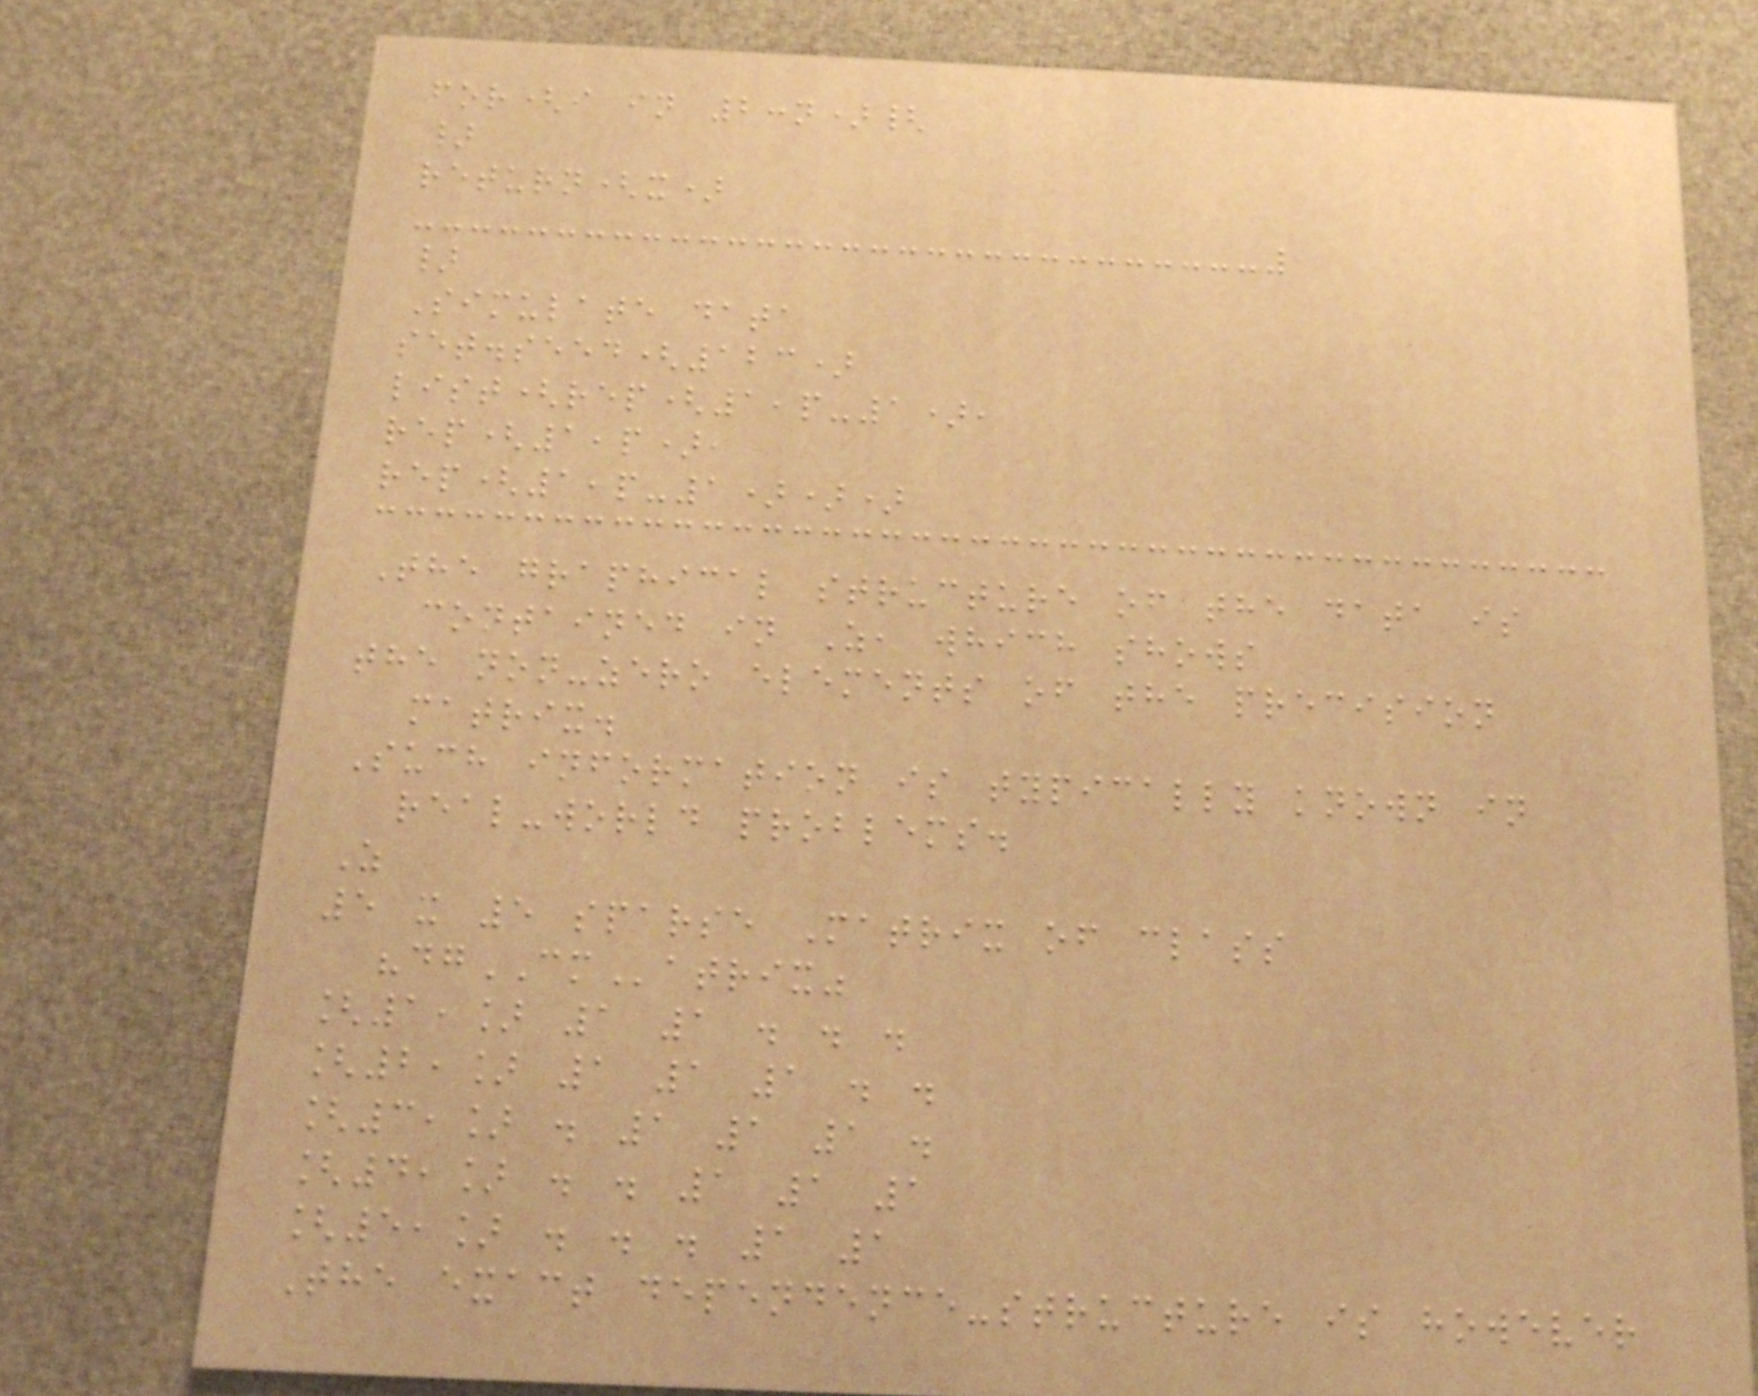for(i in 2:n){
}
return(x)
}
Simulate data
set.seed(123)
list(rep(1,p-1),
rep(1,p),
rep(1,p-1)))
The graphical structure of the data is
contained in Z, which shows
the non-zero elements of the precision
matrix.
Such information is typically known in
real-world problems.
Z
5 x 5 sparse Matrix of class
"dgCMatrix"
[1,] 1 1 . . .
[2,] 1 1 1 . .
[3,] . 1 1 1 .
[4,] . . 1 1 1
[5,] . . . 1 1
The exact dependence-structure is however
